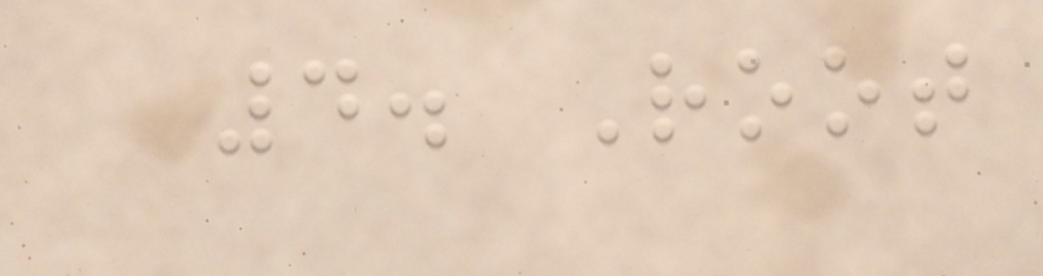4. Root
